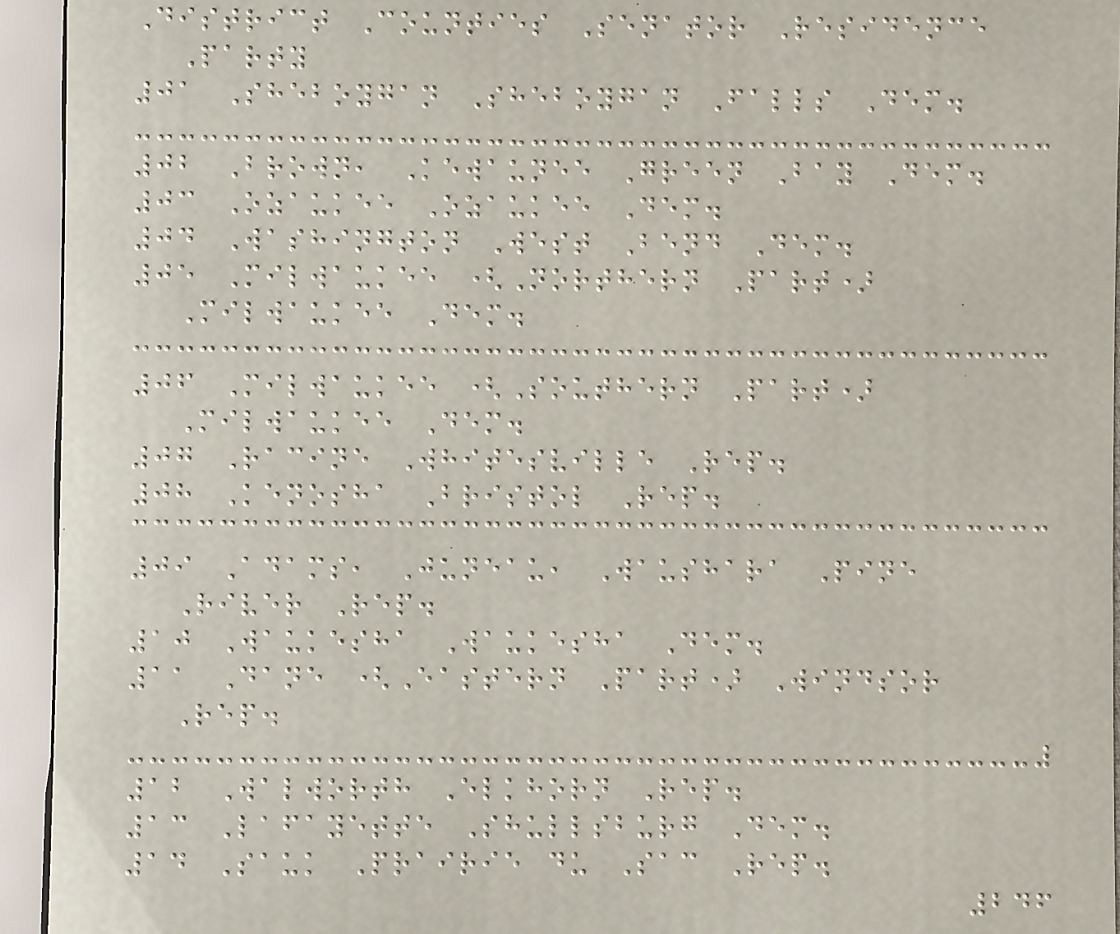District Counties Senator Residence
Party
01 Sheboygan Sheboygan Falls Dem.
02 Brown, Kewaunee Green Bay Dem.
03 Ozaukee Ozaukee Dem.
04 Washington West Bend Dem.
05 Milwaukee (Northern Part)
Milwaukee Dem.
06 Milwaukee (Southern Part)
Milwaukee Dem.
07 Racine Whitesville Rep.
08 Kenosha Bristol Rep.
09 Adams, Juneau, Waushara Pine
River Rep.
10 Waukesha Waukesha Dem.
11 Dane (Eastern Part) Windsor
Rep.
12 Walworth Elkhorn Rep.
13 Lafayette Shullsburg Dem.
14 Sauk Prairie du Sac Rep.
246
